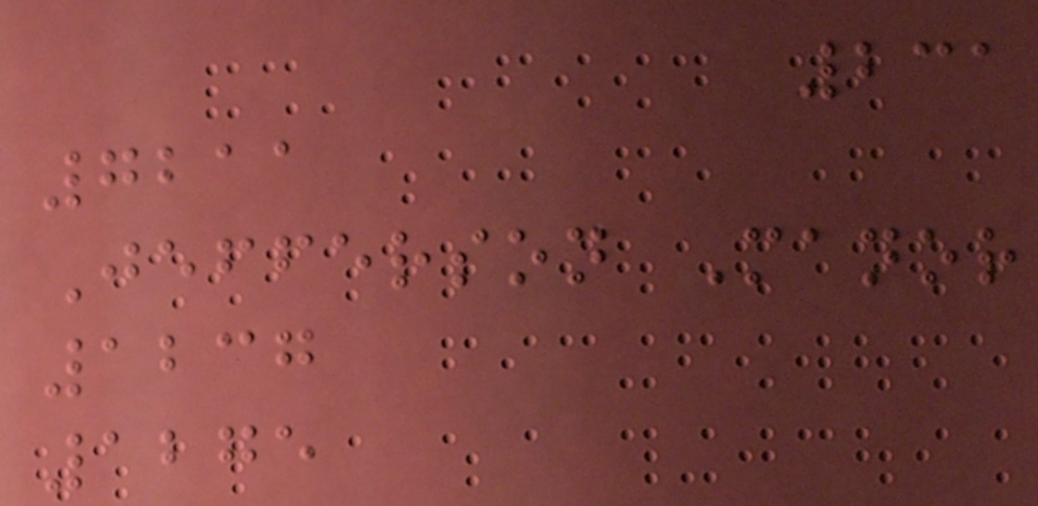231
7211
Jefferson Manor
1237
1275
